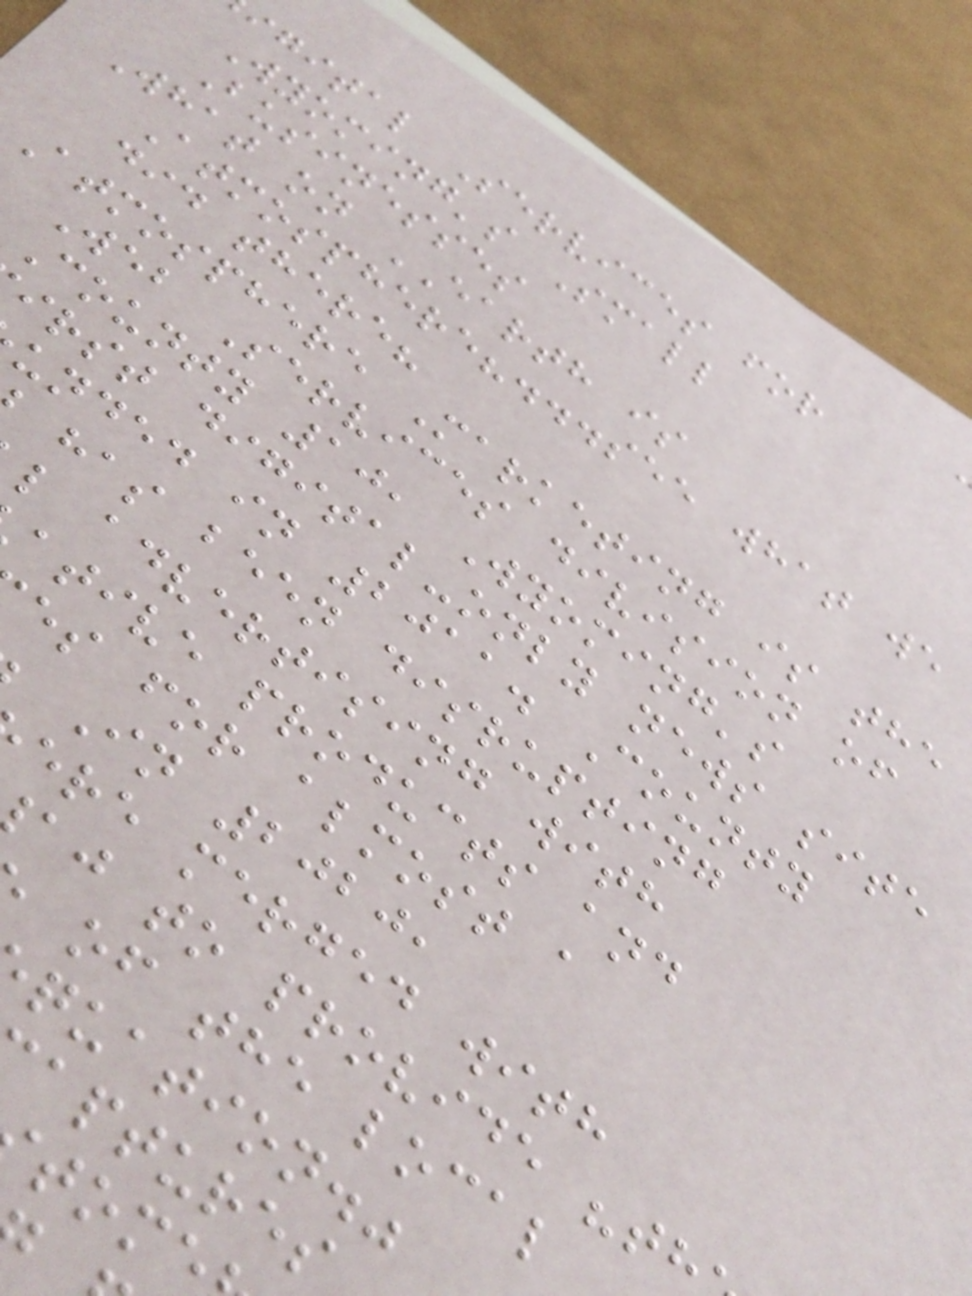igital Services for
Wyoming's Small
Businesses
What on EARTH is
Atmosphere?...see what we
did there?
Atmosphere Marketing is the
Web Services division of
County 10, Wyoming's
irst digital-only news site
unded in 2011. County
has been disrupting
l advertising with
ative products and
es for almost a
In 2020,
ere merged with
aj to provide "th
of the local
quation."
aptures
